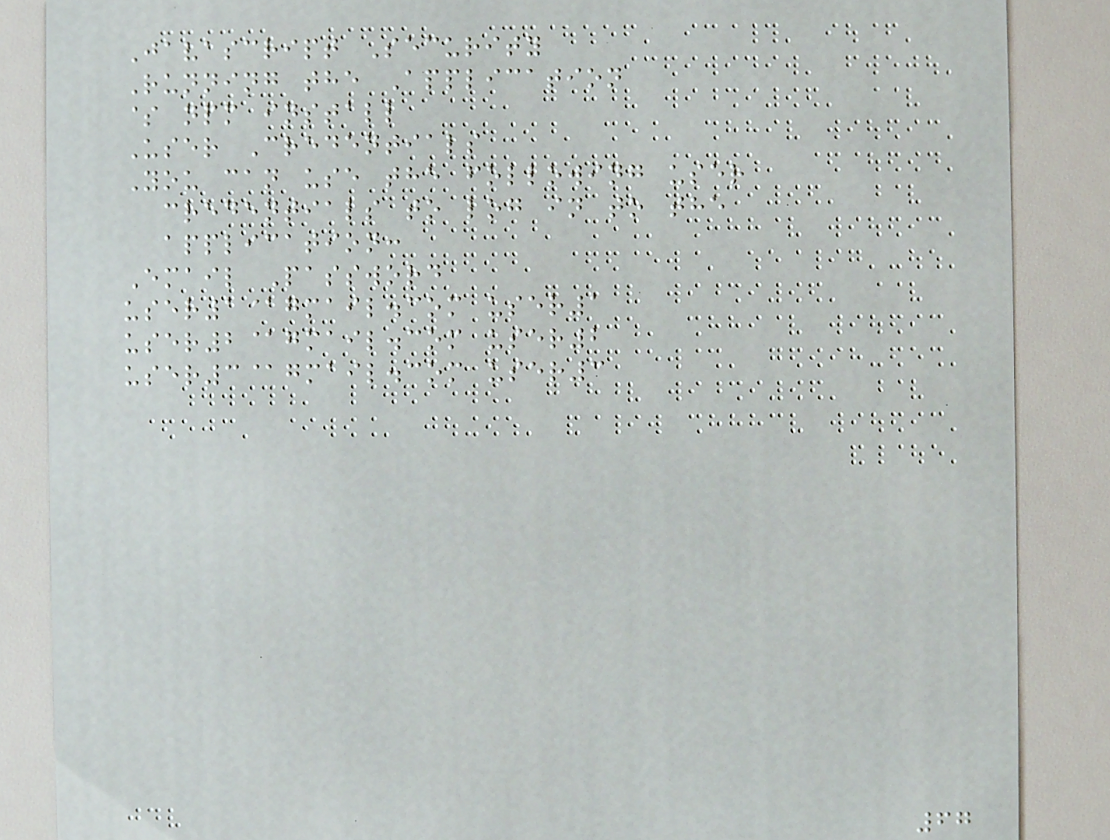Javascript Security
Running the Application
$ npm install
User Credentials
You can use the following user
credentials to log in to the
application:
Email Password
user1@gmail.com user1
user2@gmail.com user2
user3@gmail.com user3
67
